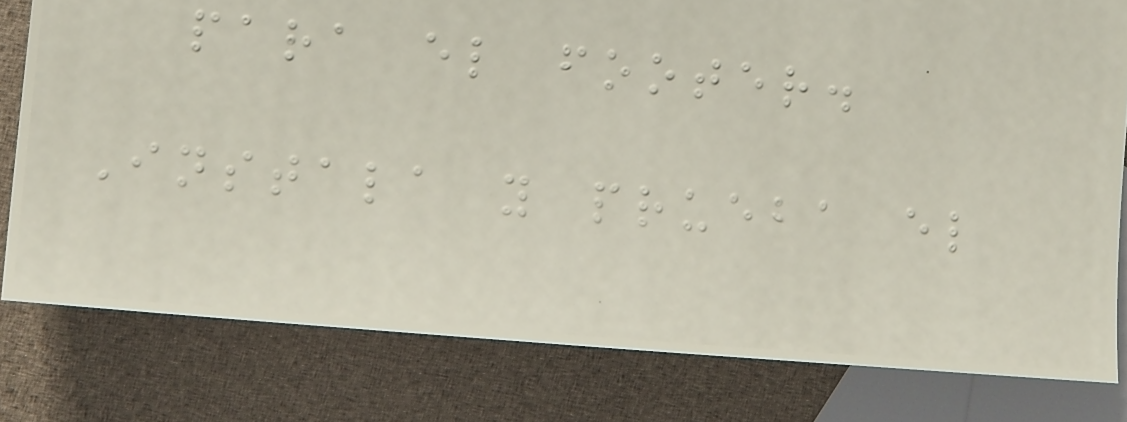para el footer.
Instala y prueba el
